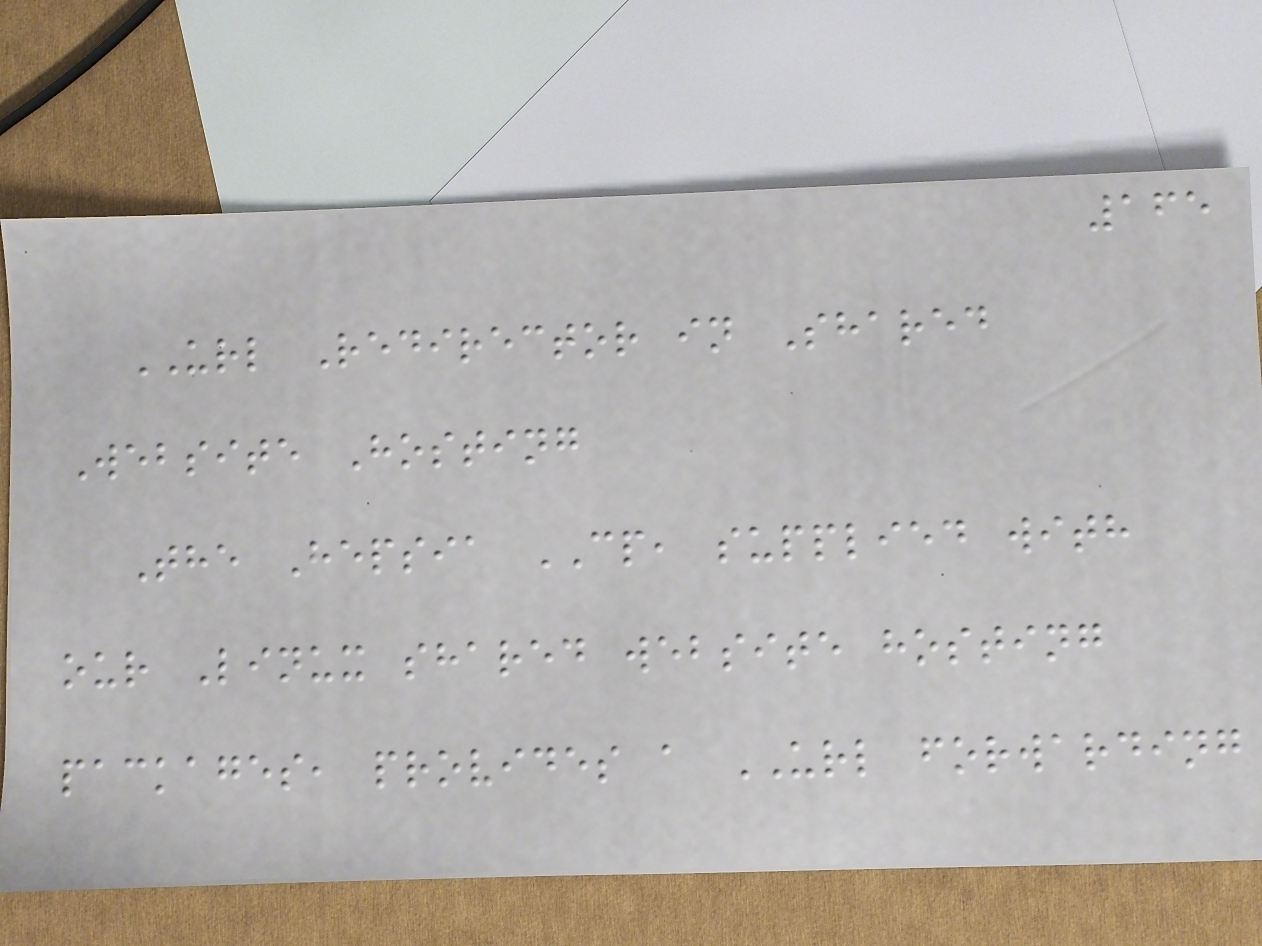165
URL Redirector in Shared
Website Hosting
The Hepsia CP, supplied with
our Linux shared website hosting
packages, provides a URL forwarding
